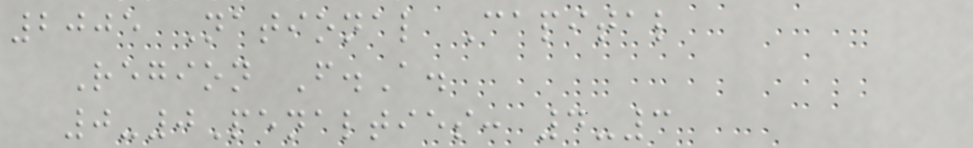2005 National Capital
Region F.A.
0-0Penalties: 4-3
